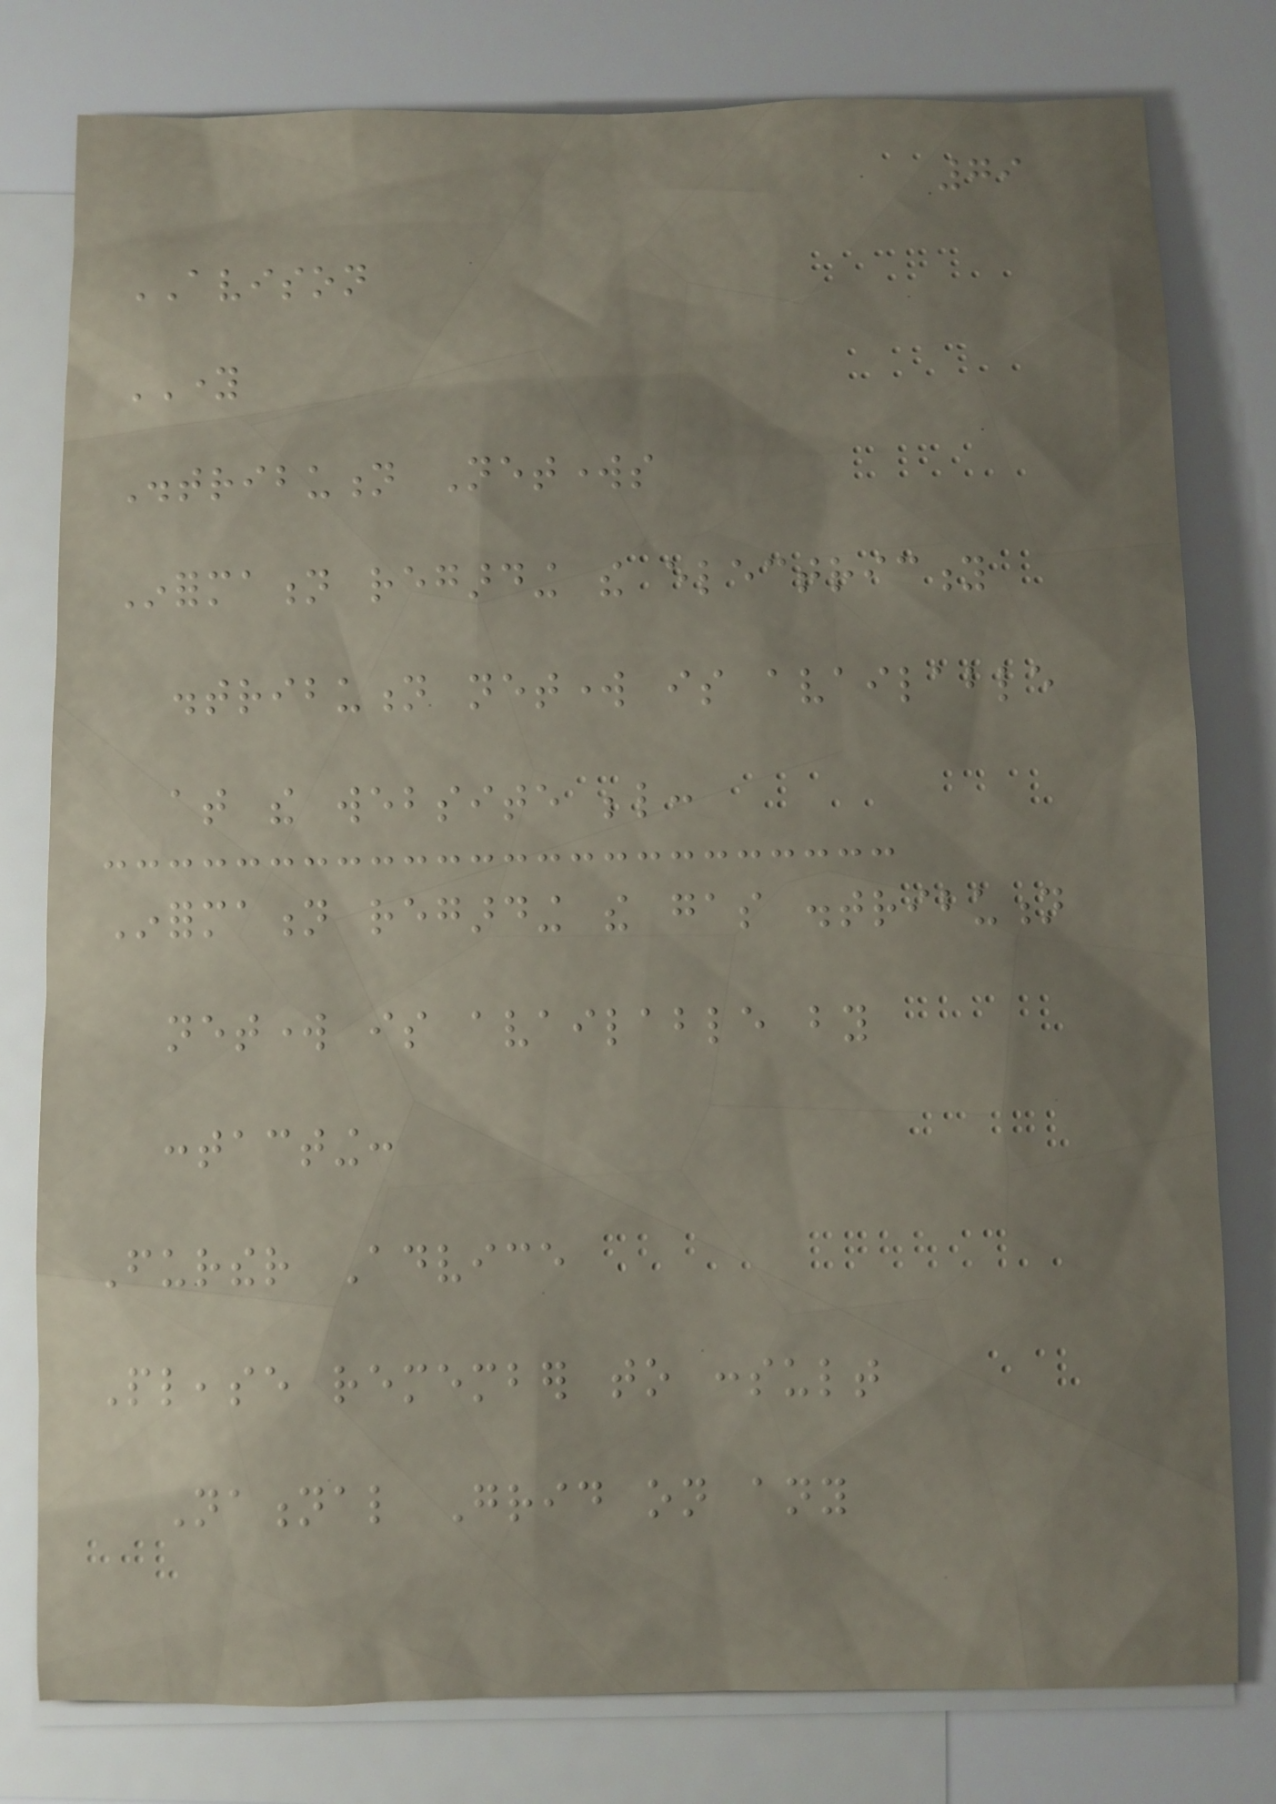79
AVISON
YOUNG
Distribution Networks
Information regarding the electricity
distribution network is available
at the website below:
Information regarding the gas distribution
network is available by
contacting:
Further Advice
Please remember to consult
National Grid on any
